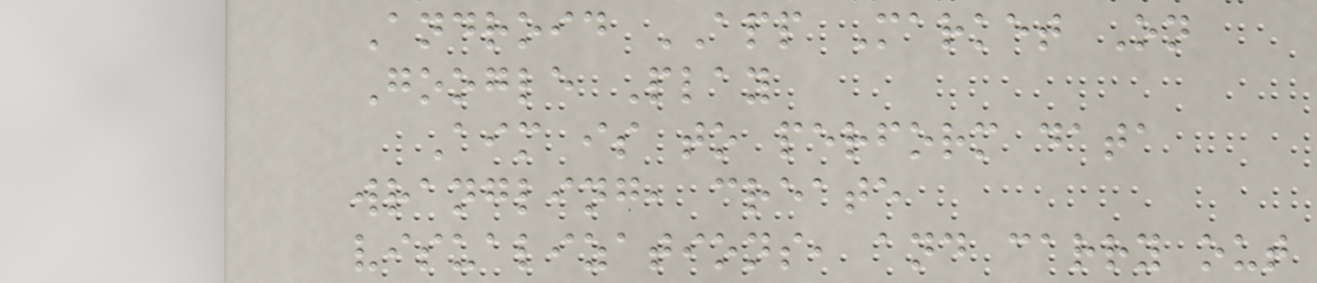Android APP Market On
Google Play
Aim is to perform data
wrangling, create
visualizations, and carry out
